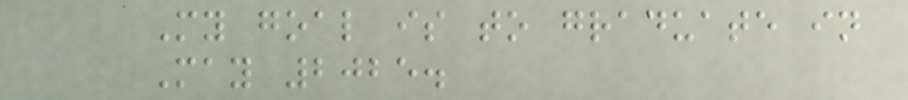My goal is to graduate in
May 2025.
